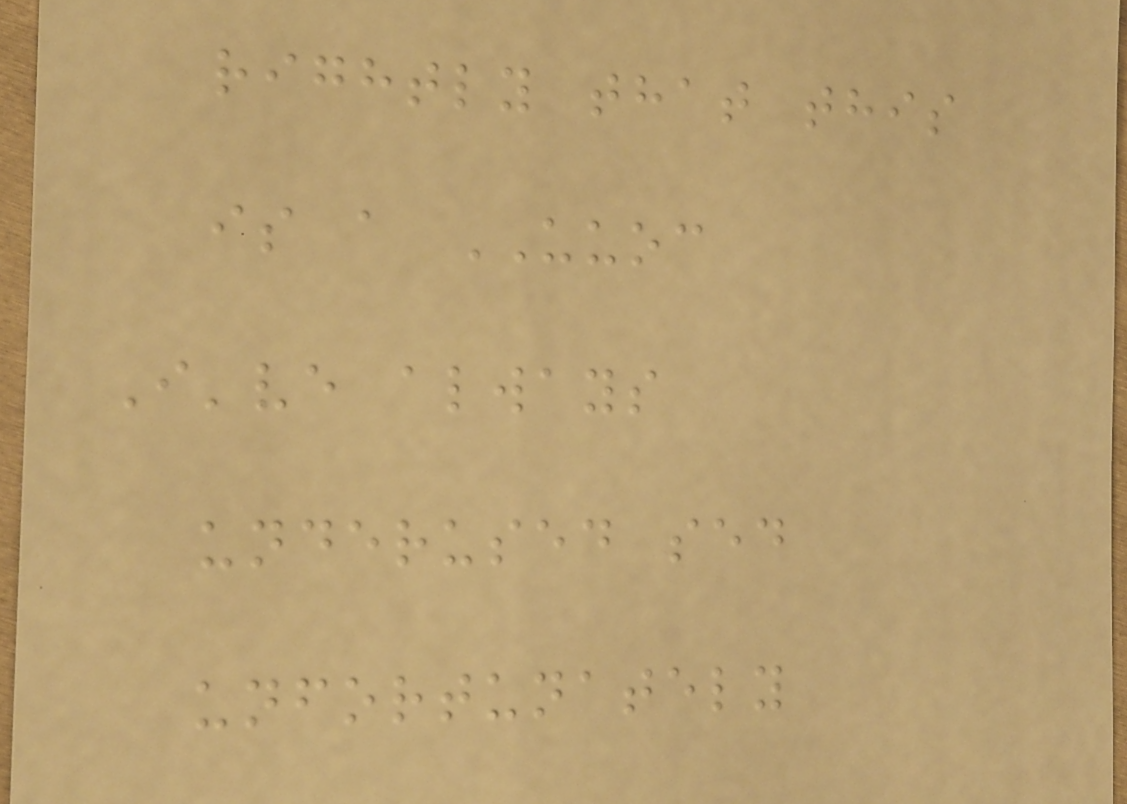rightly that this
is a UUOC
I've always
underused sed
unfortunately
